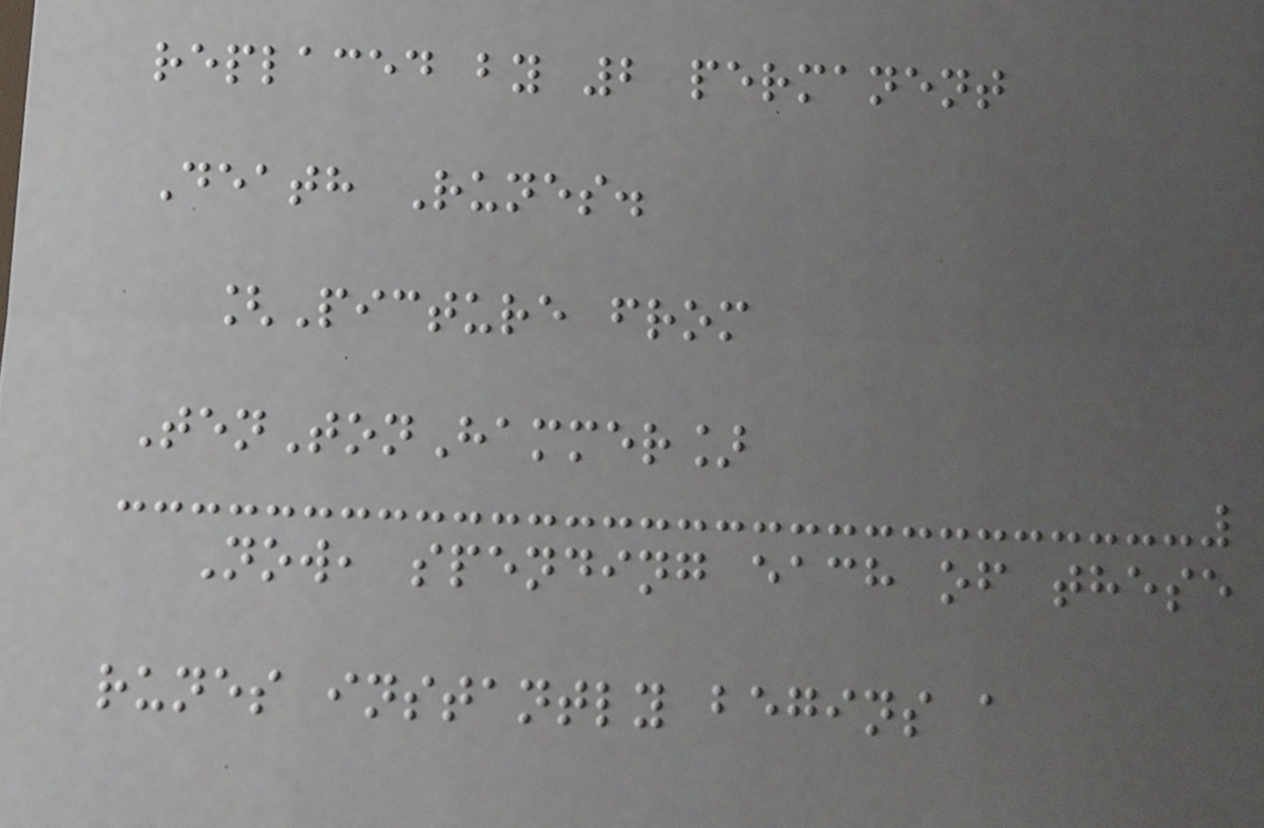replaced by 2 permanent
Death Runes.
[Picture from
TenTonHammer]
Now, spending each of these
runes instantly begins a
